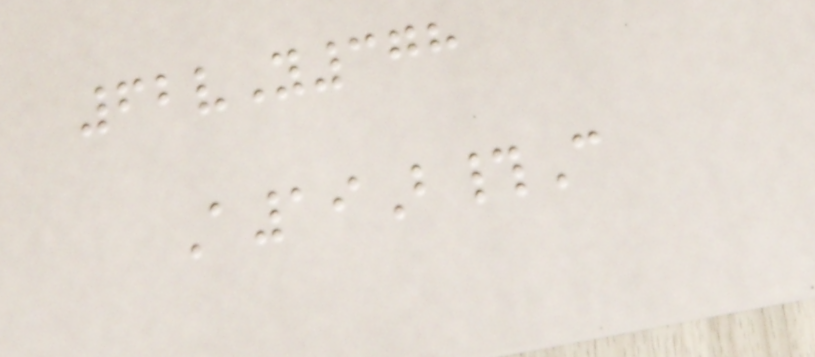62vY378
A19B#C
